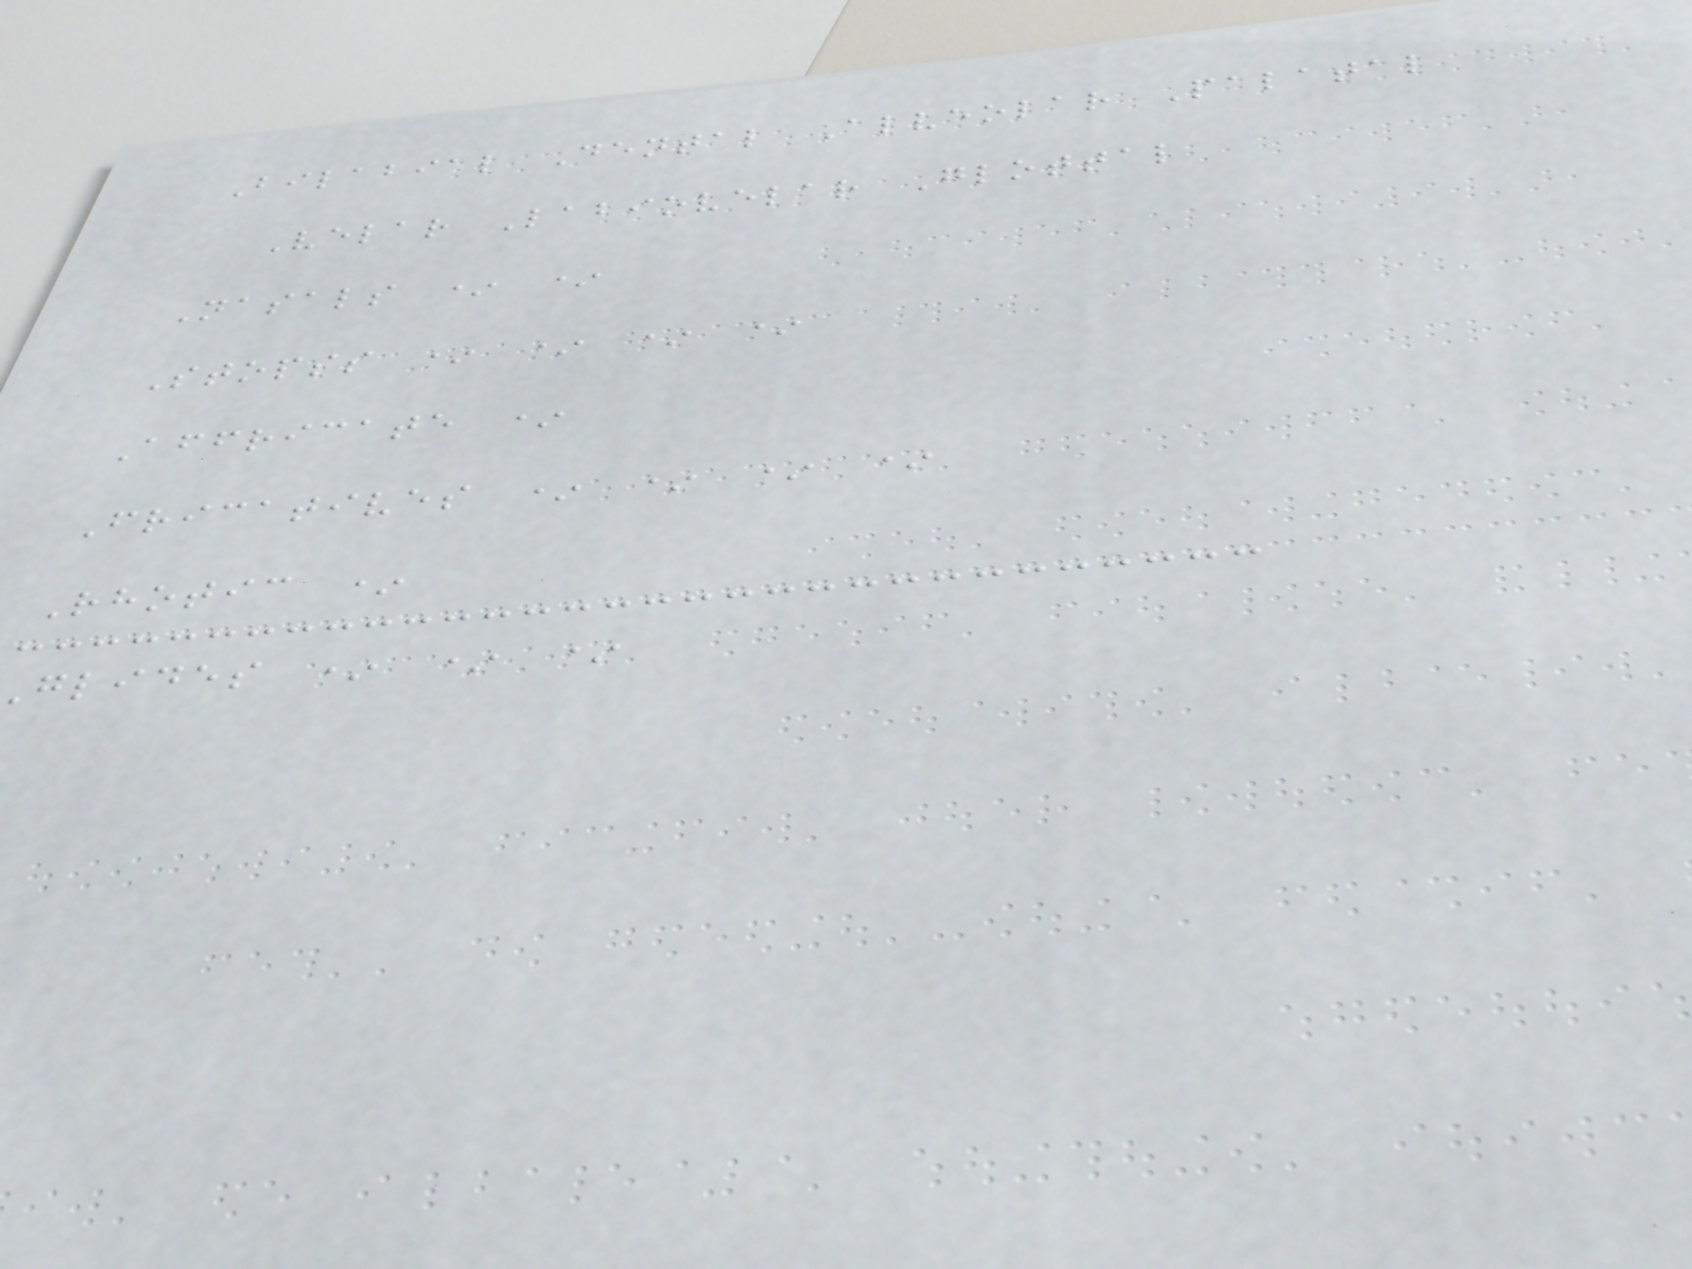Bilabial Dental Alveolar Palatal
Velar Labiovelar Glottal
Nasals * *
Stopss * * * *
Affricate *
Fricatives * * * *
Rhotic *
glides * * *
